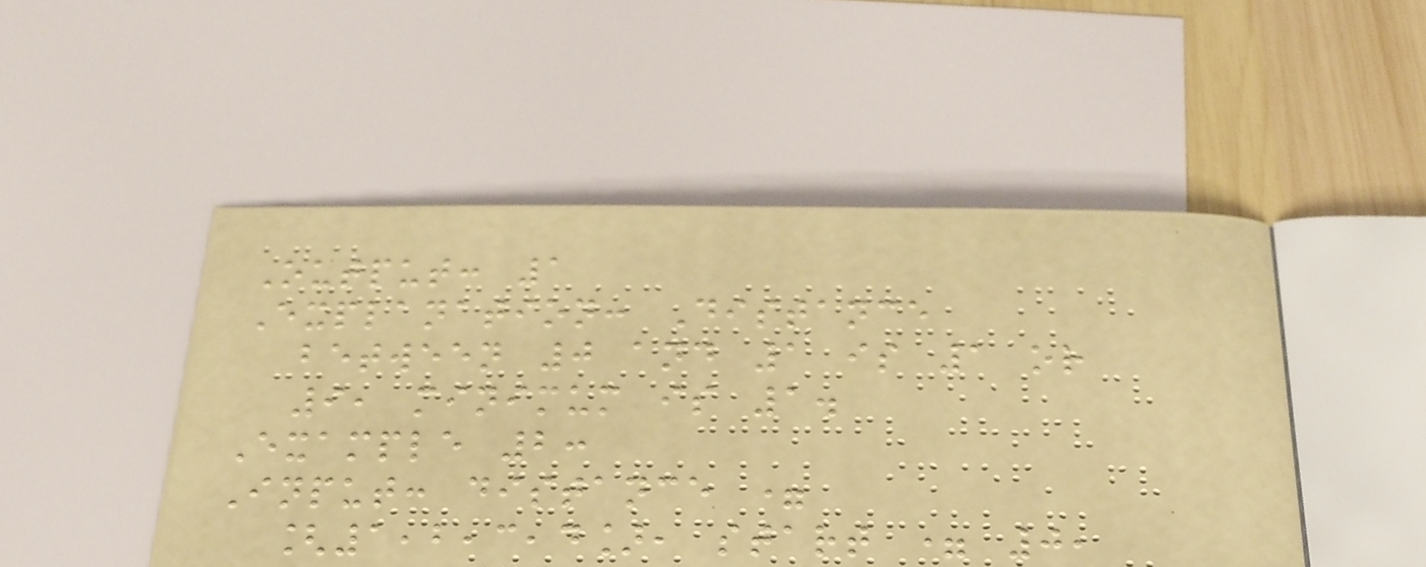Output: 1
Explanation: Distance
between 0 and 1 is 1 or
9, minimum is 1.
Example 2:
Input: distance =
[1,2,3,4], start = 0,
